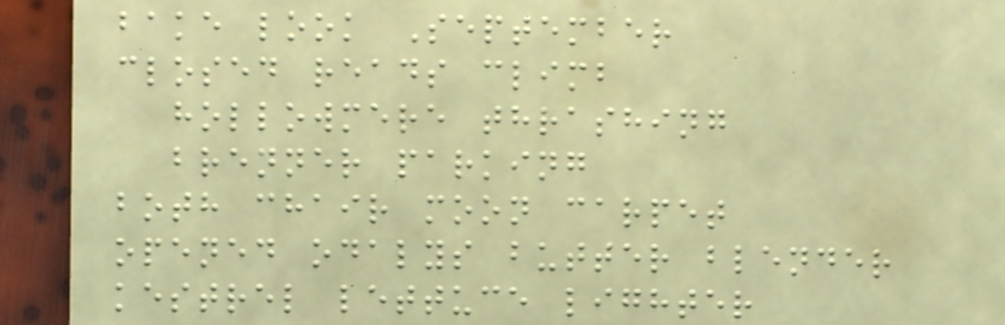bake look September
closed reads climb
hollowmere thrashing
brenner parking
both chair moon carpet
opened odalys butter blender
kestrel lettuce lighter
